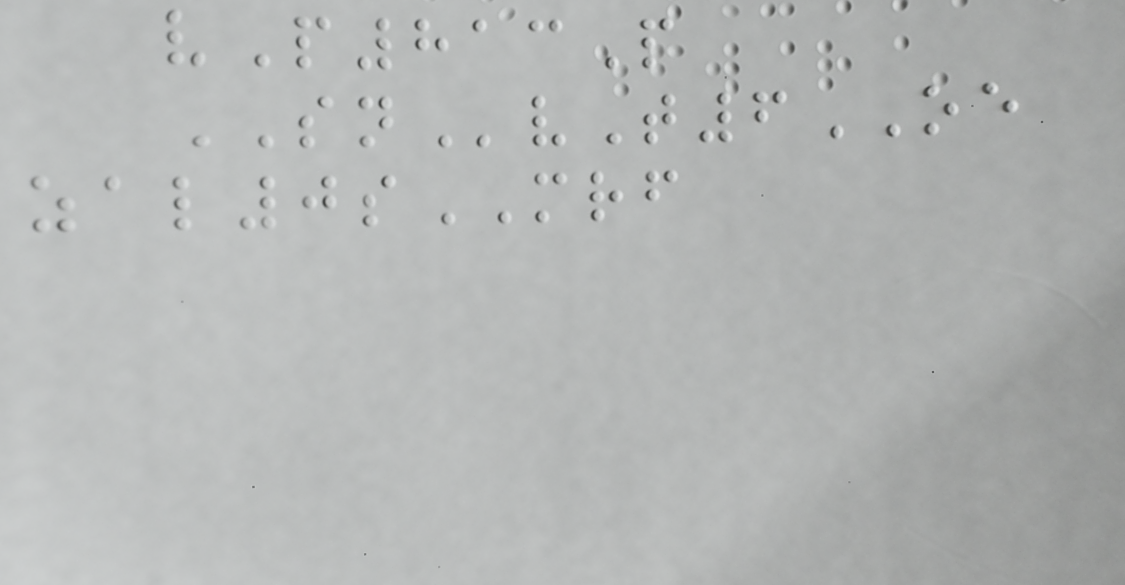vP813P
SNvT6OE
zal0sMRF
